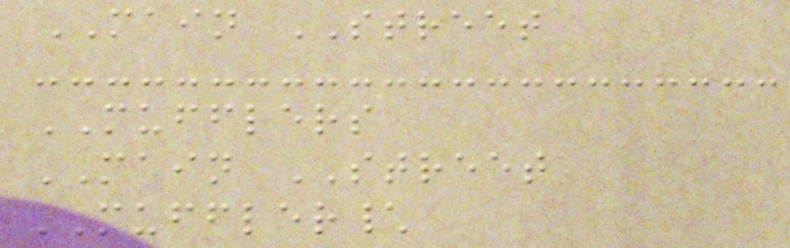MAIN STREET
MUFFLERS
MAIN STREET
MUFFLER\
